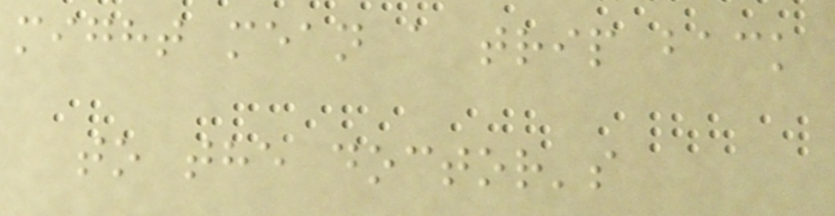might mean a trip back
to the doctor's
